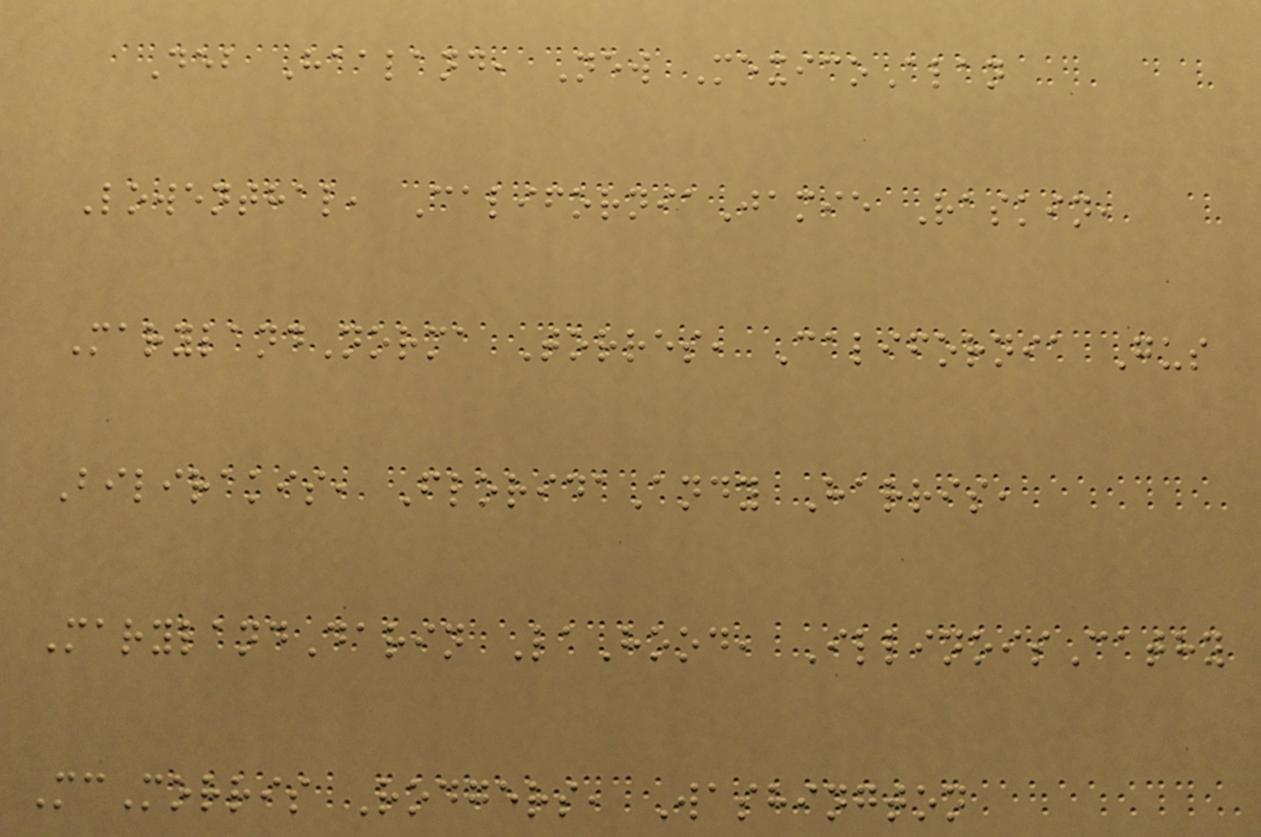Deb Haaland, New MexicoAlan
Lowenthal, CaliforniaJamie Raskin,
MarylandNorma Torres, California Gus
Bilirakis, FloridaAndy Harris,
MarylandDarin LaHood, IllinoisCathy
McMorris Rodgers, Washington
